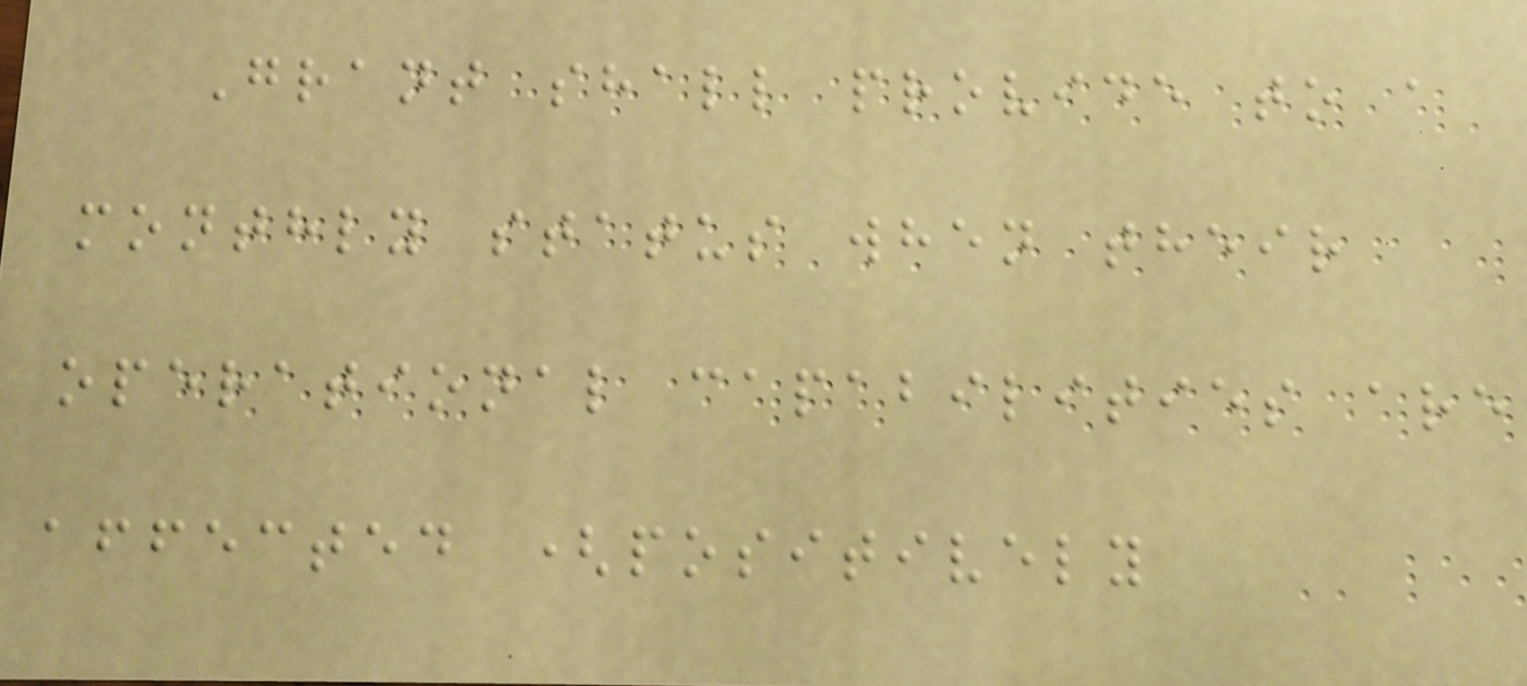Grant shall provide to a
monthly status when their
operational capabilities are
affected (positively
